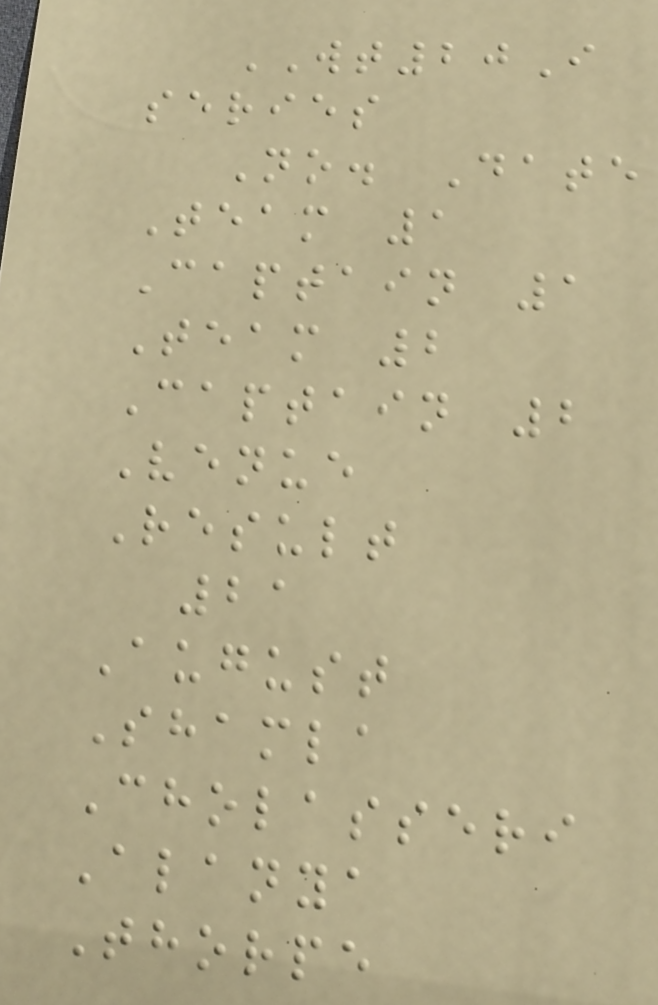WT20I
series
No. Date
Team 1
Captain 1
Team 2
Captain 2
Venue
Result
21
August
Shamla
Cholasseri
Alanya
Thorpe
